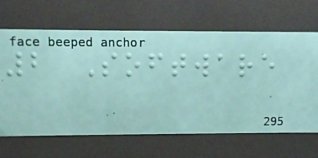2 Software
